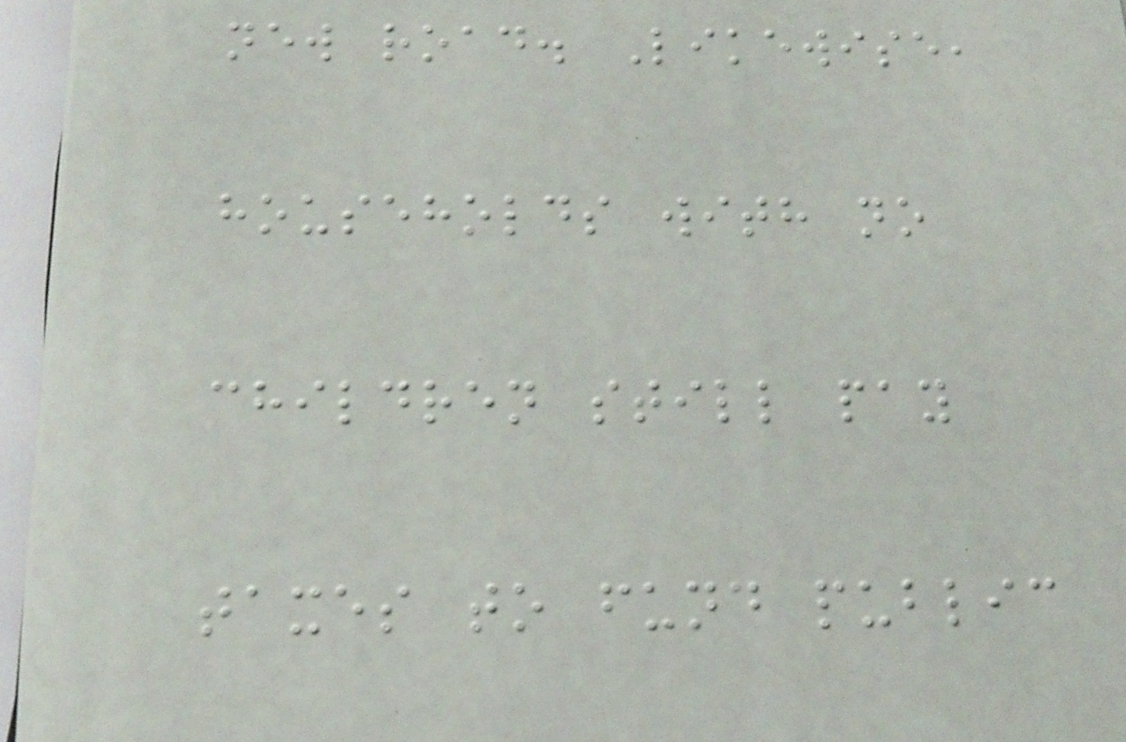new road. Likewise,
households with no
children still pay
taxes to fund public
